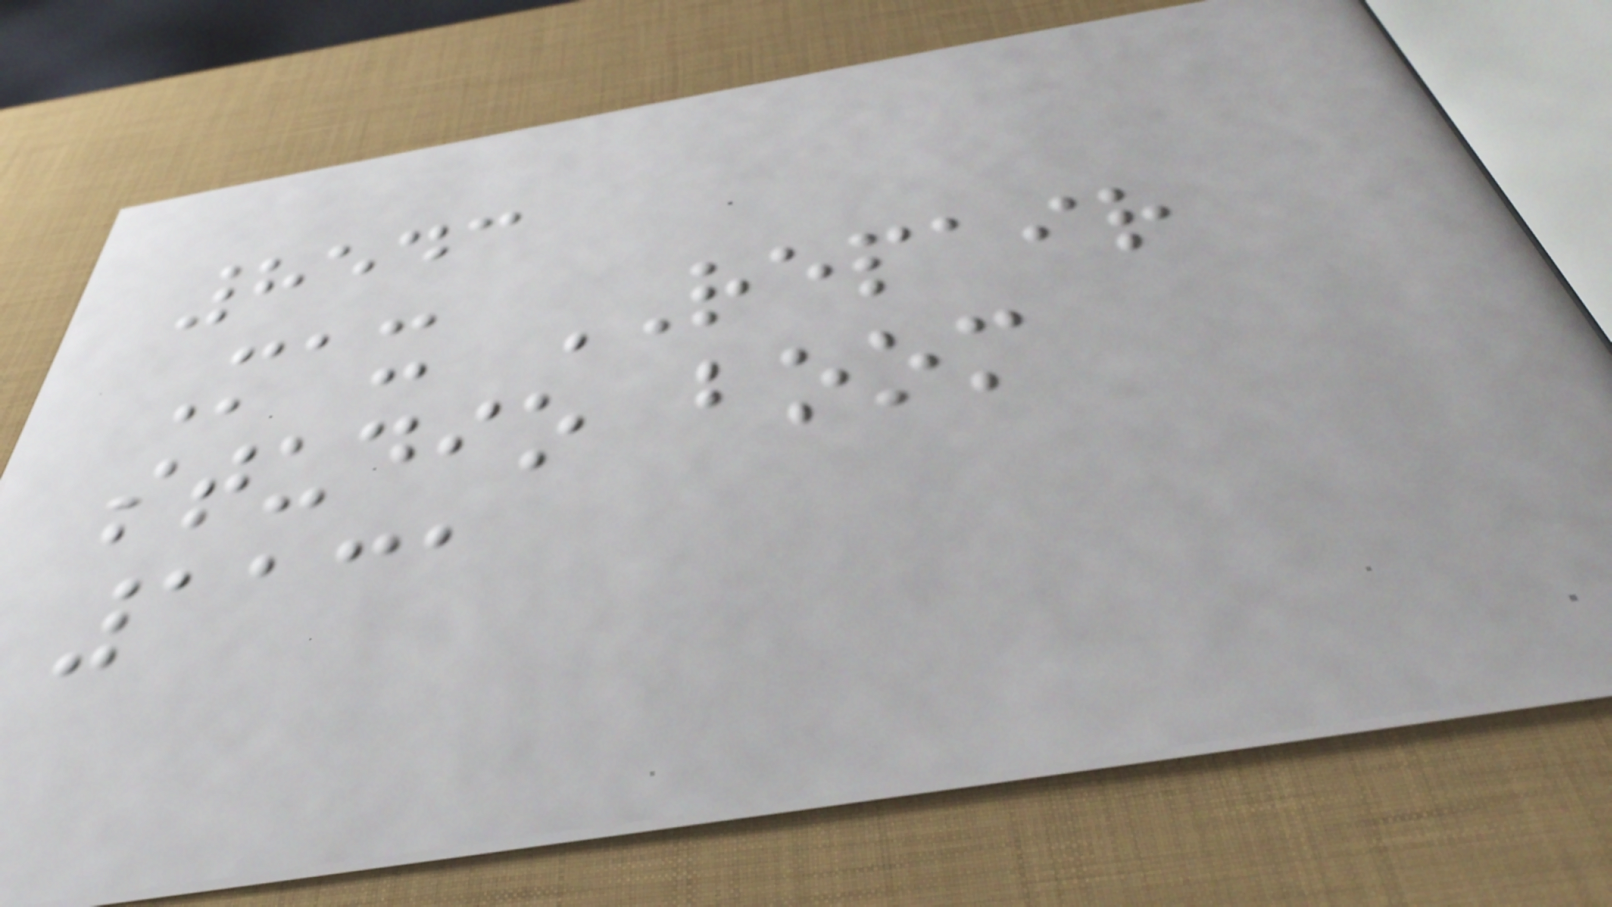8543
Max REPAIR
studio boom
1131
